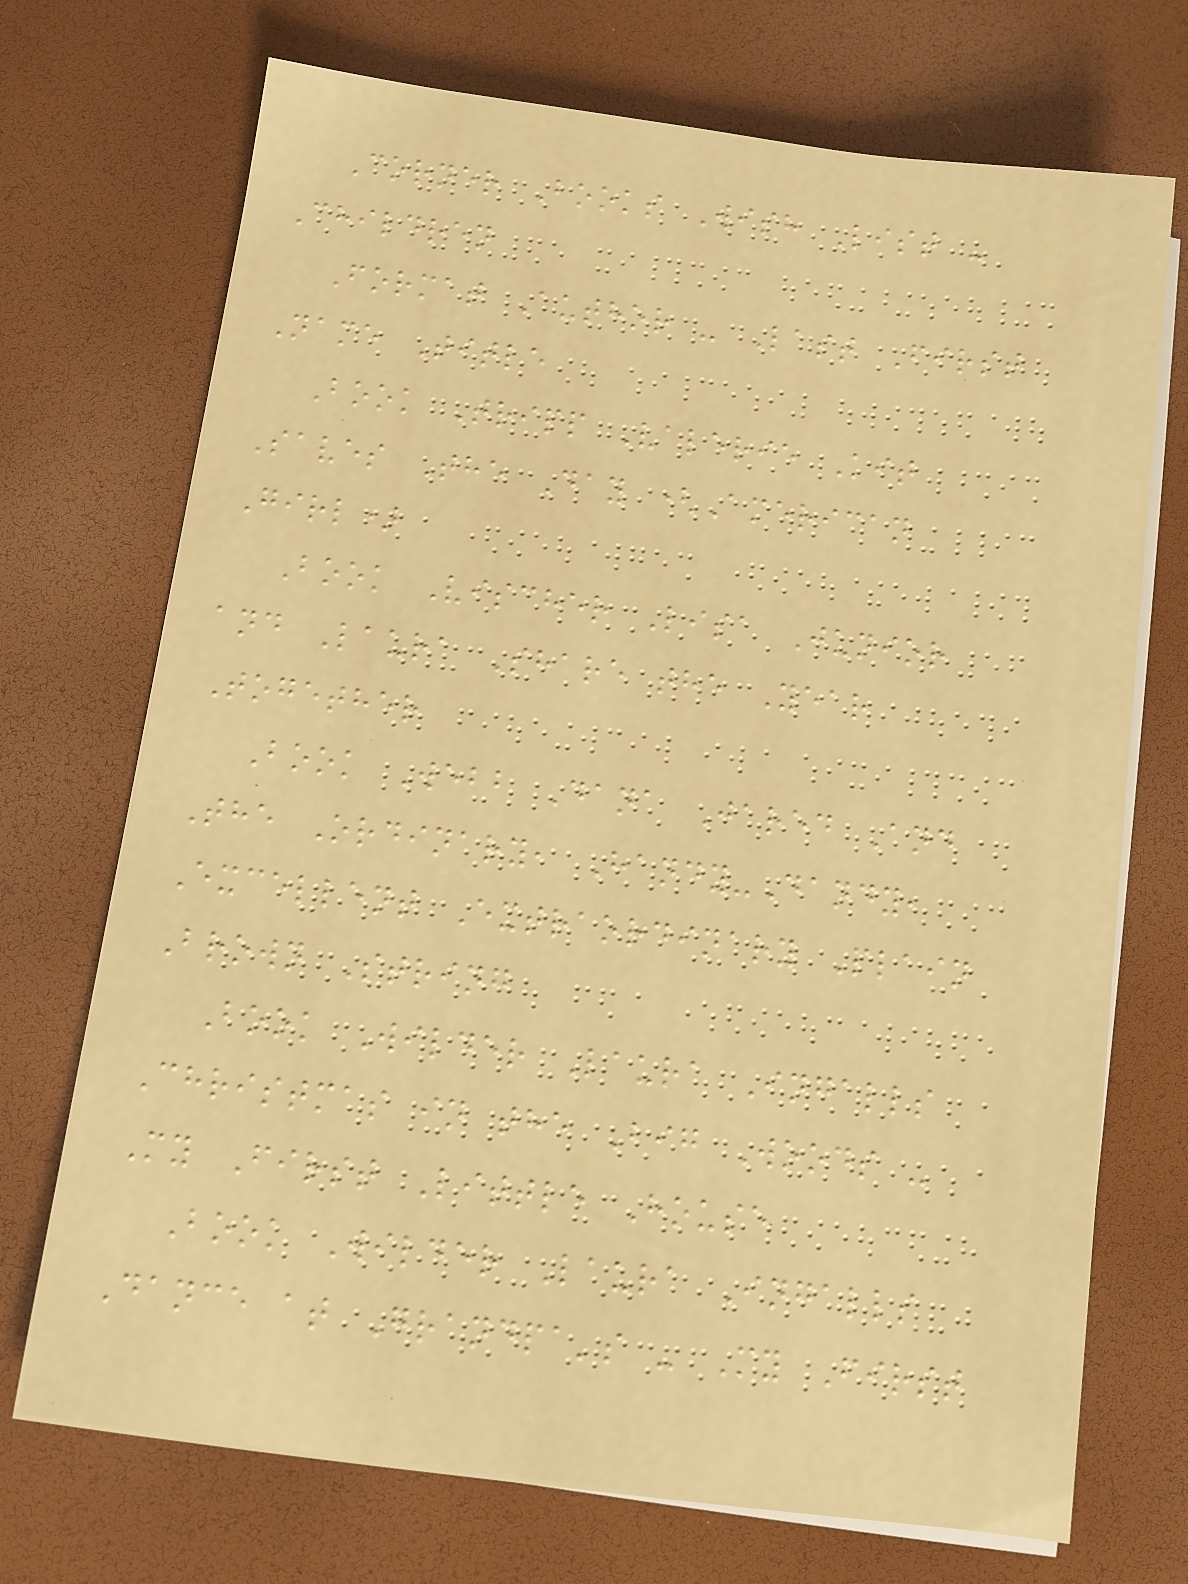Corner Books Wish List -
Children
Format Author - Last First
Name Title
Book Tripp Valerie Kit
Saves The Day (American
Girl)
Book Vischer Lisa Junior
and Laura Share the Year
Together
Book Webb Dana Jared And
The Ordinary, Handy-Dandy,
Excellent Extraordinary Plain
Brown String
Book Wilder Laura Ingalls
Christmas in the Big Woods -
My First Little House
Book Wilder Laura Ingalls
Dance at Grandpa's - My First
